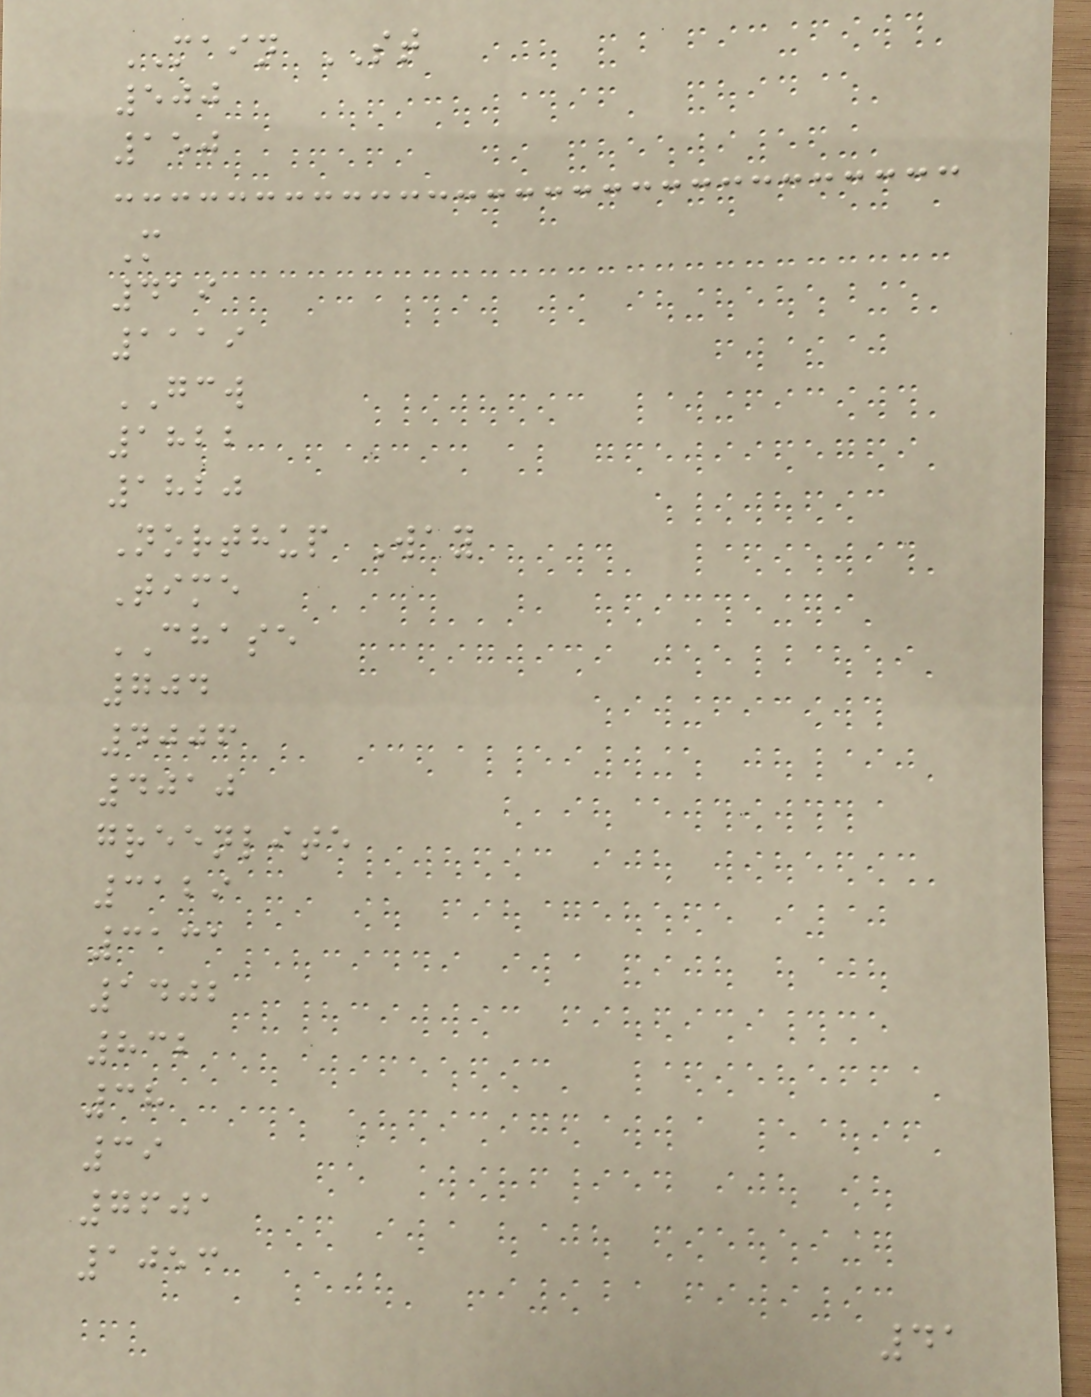MAIN ST
500
150
M
419
1119
GCW
1822
1820
Northup Way
Time
CHASE
704
4006
4010
greenlite
3129
3131
1402
832
38
39
7601
1053
41
